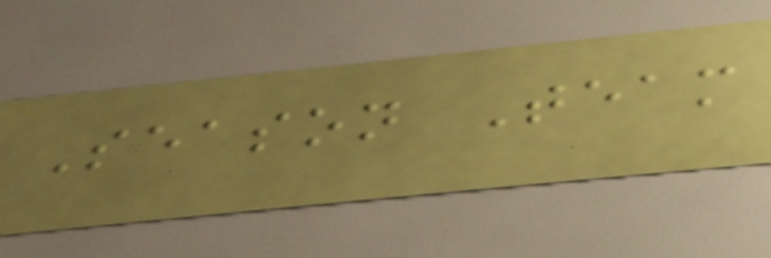Season Team
